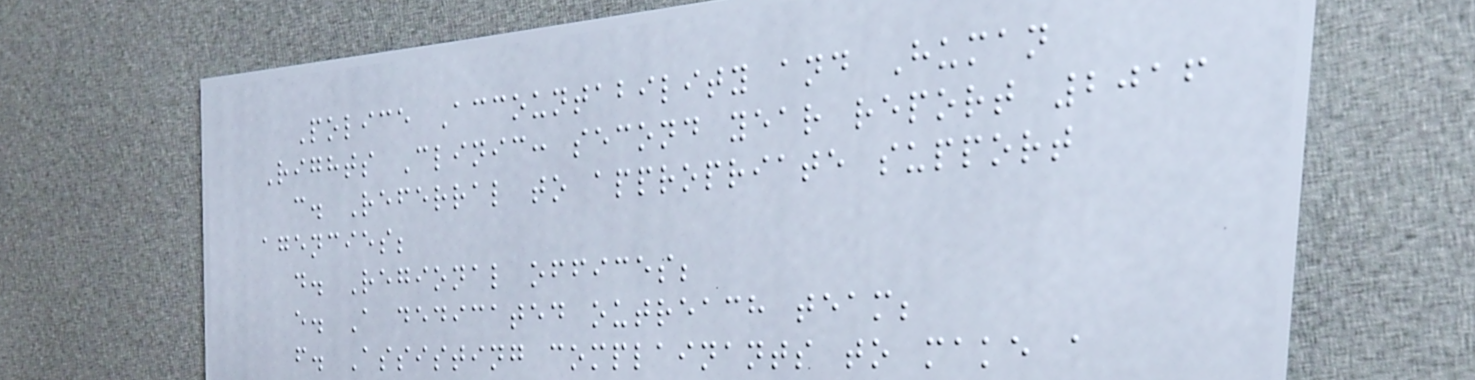Police Accountability and Human
Rights Clinic: second year report 2016
c. Referral to appropriate support
agencies;
d. Regional offices;
e. A dedicated outreach team;
f. Assisting complainants to make a
